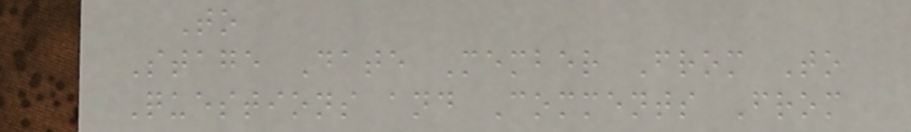To
Stage Date Member From To
Questions and Comments From
